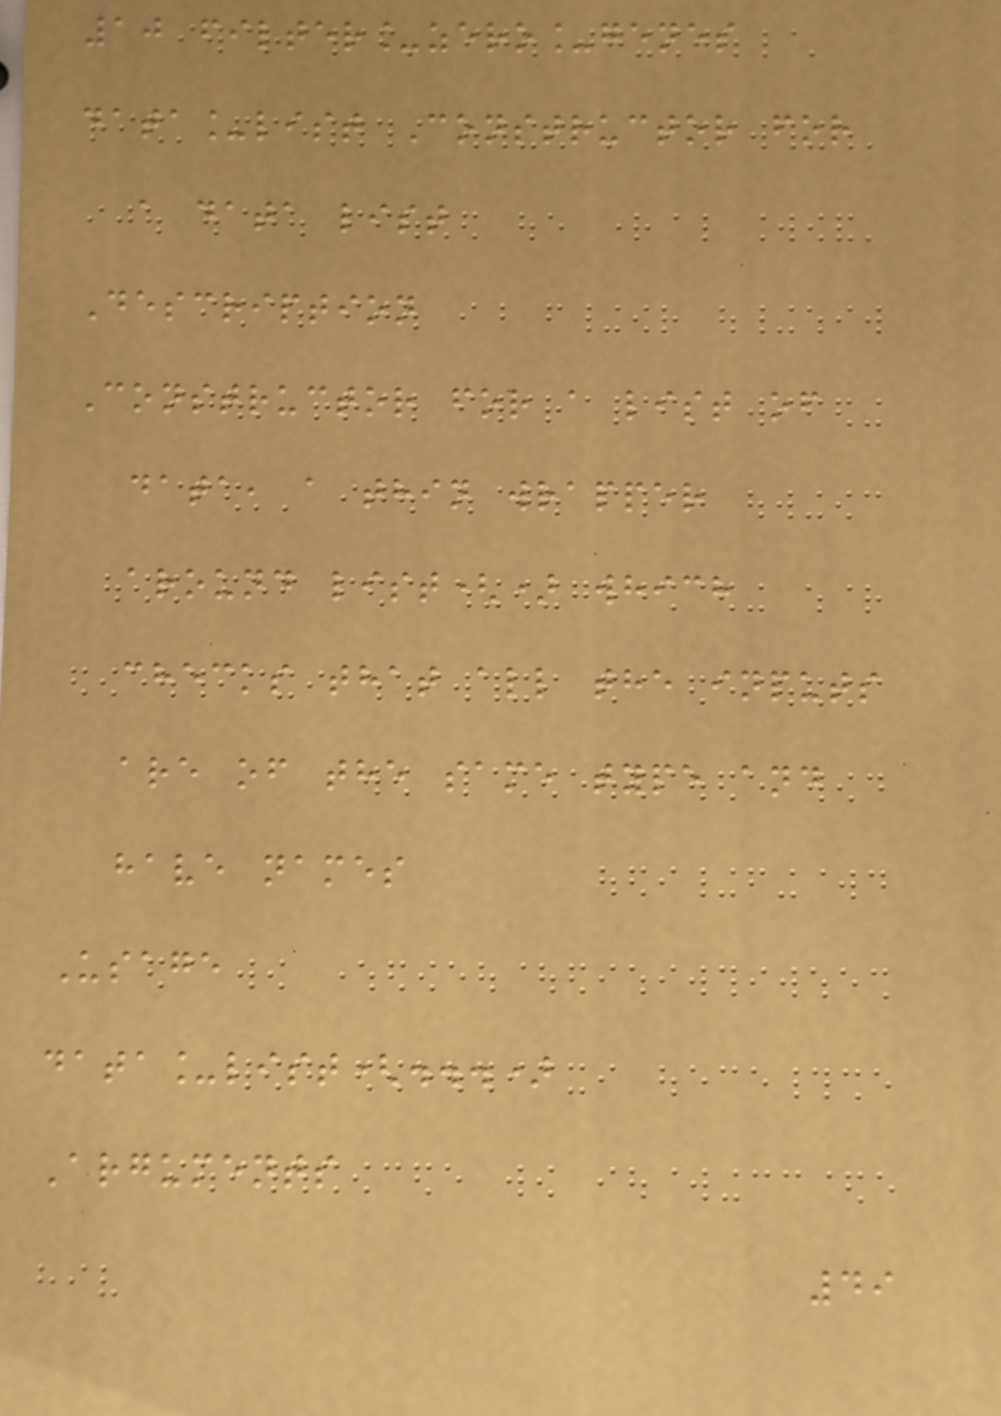10 filter_zero_genes
data_list Constructor for
a data list
Description
Constructor for a list of
data, a thin wrapper
around list() which
checks that all the inputs
are of the same type and
have names
Usage
data_list(...)
Arguments
49
